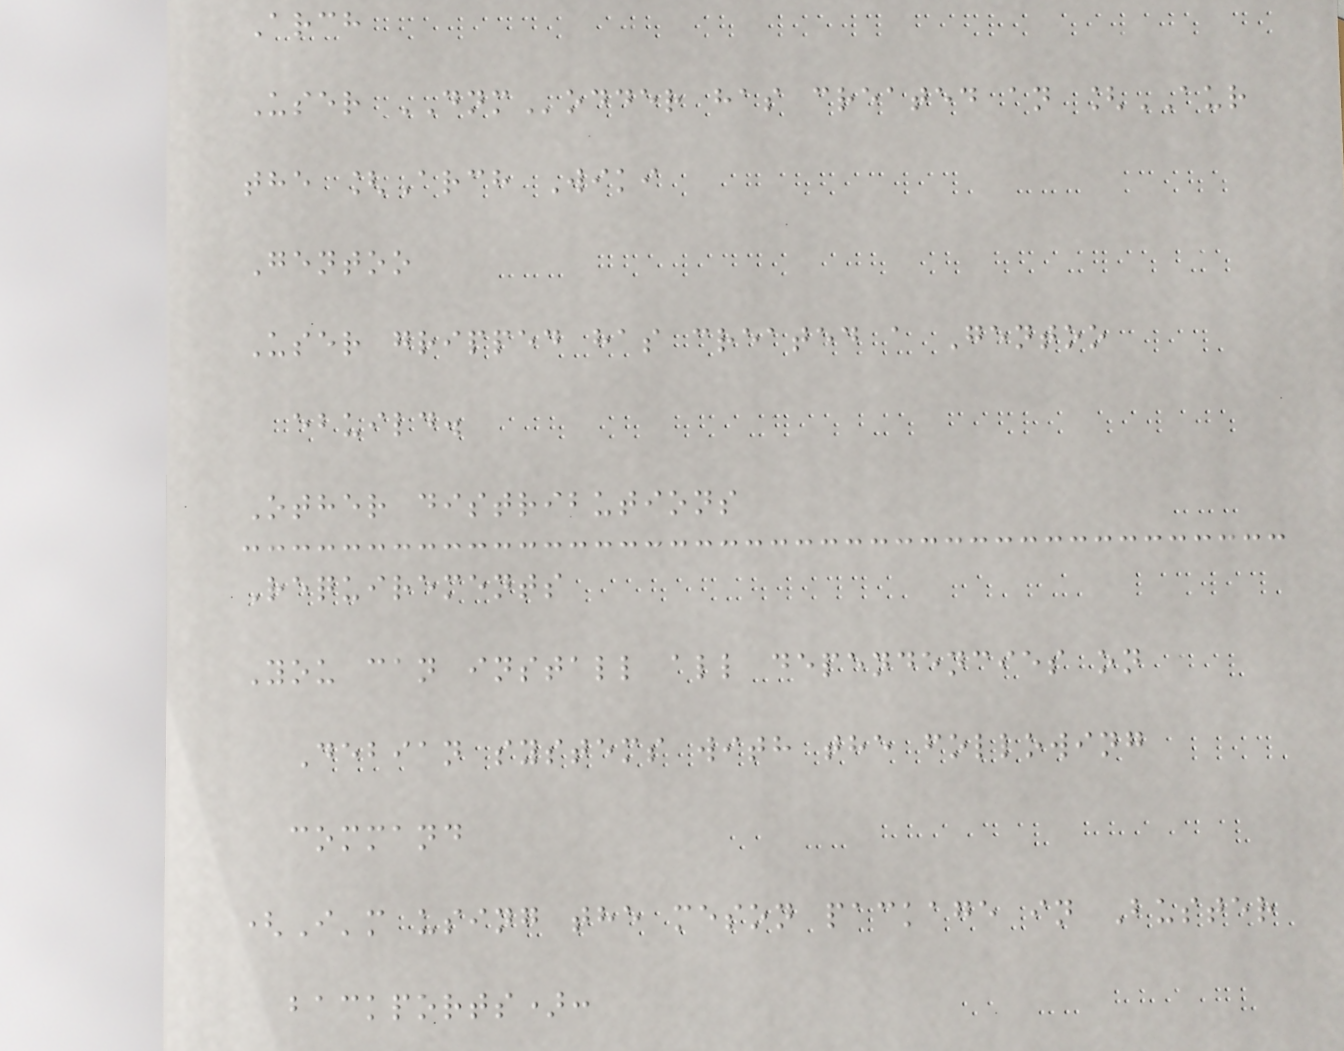Arch
User DNModder has created an [AUR
the [Arch Wiki
Gentoo
User gripped has created a Gentoo
ebuild.
Other distributions
Requirements
You can install all dependencies on
Debian systems with the following
command
(I'm using the meson package in Buster
backports):
